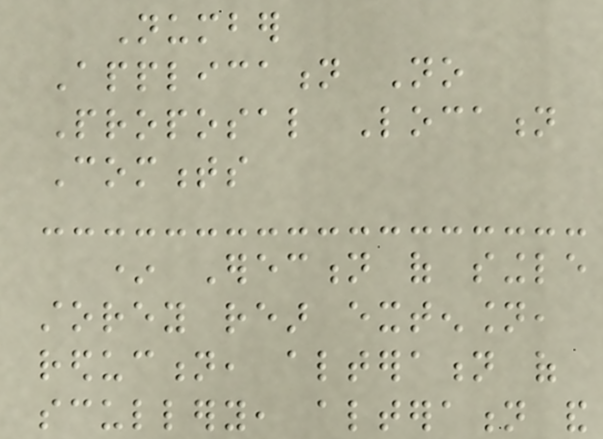Number
Application No
Proposal Location
Comments
* Erection of single
storey rear extension,
reduction, alteration of
scullery, alteration and
